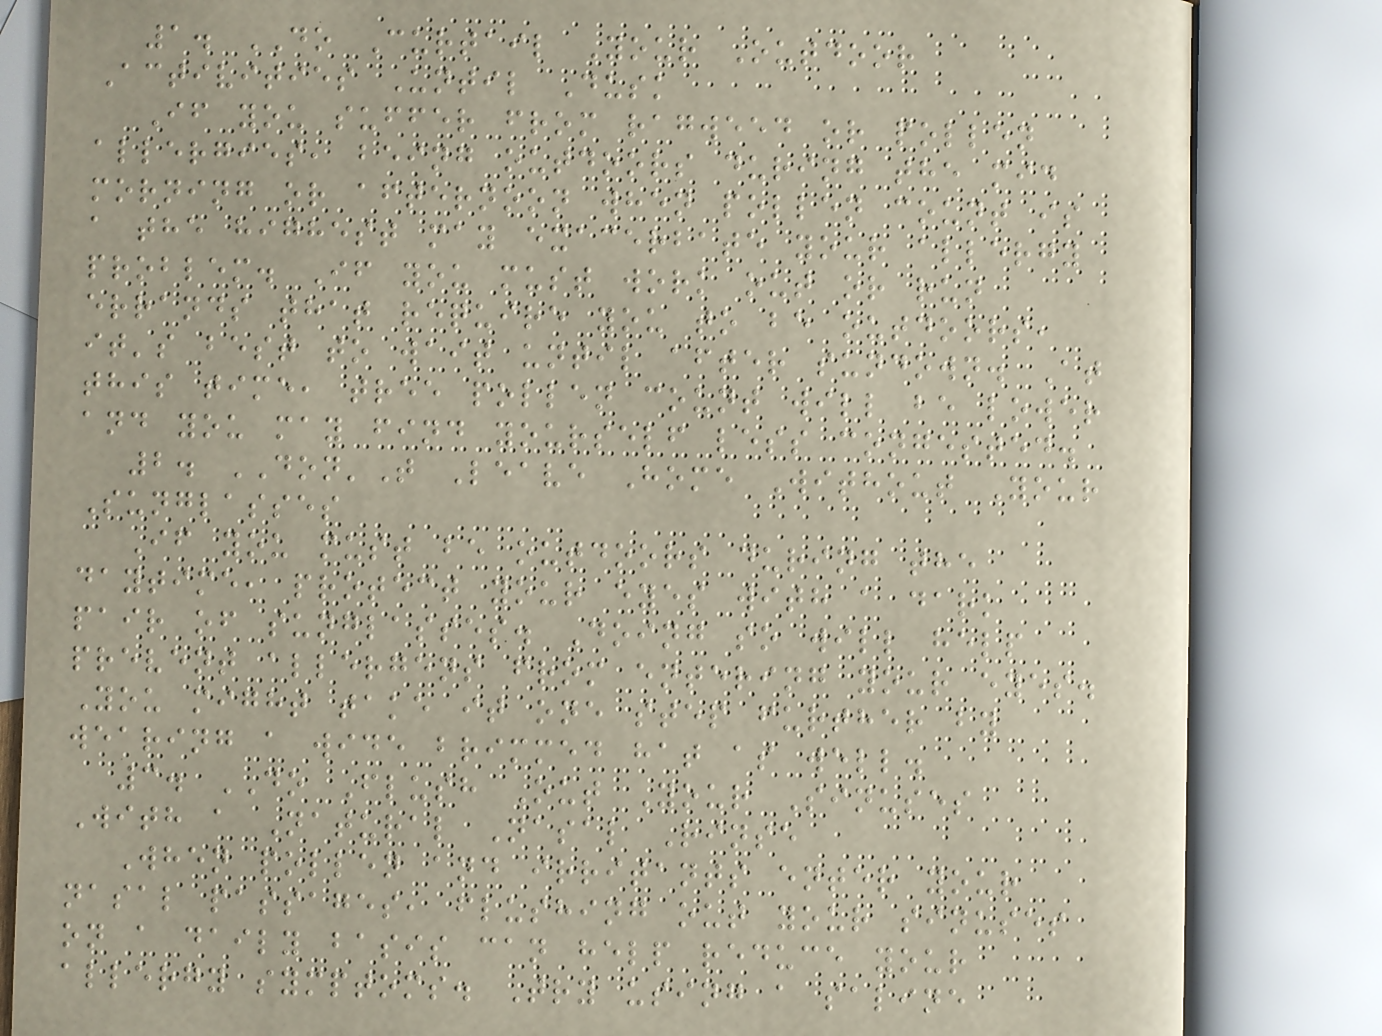1. DO Curtail Your Outdoor
Activities Until Dusk
If you suffer from ragweed or pollen
allergies, being outdoors during the mid
morning or afternoon when pollen count is
a the highest may exacerbate your allergy
problem. If you must work out or run
errands that require you to be outdoors,
it's best to wait until after sundown. At
this time, tree pollen count will be lower
and you may find yourself less congested.
2. DON'T Leave Home Without Your
Sunglasses
If you must be outdoors during the
daytime, protect your eyes with a dark
pair of sunglasses. Doing so will help
prevent allergens from entering your eyes.
You might take it one step further by
wearing a wide brimmed hat as well.
3. DO Flush Out Your Sinuses
With a Natural Nasal Rinse
When pollen and irritants enter your
nasal passages, flushing out your sinuses
on a daily basis can help reduce your
allergy symptoms. Try using a saline
